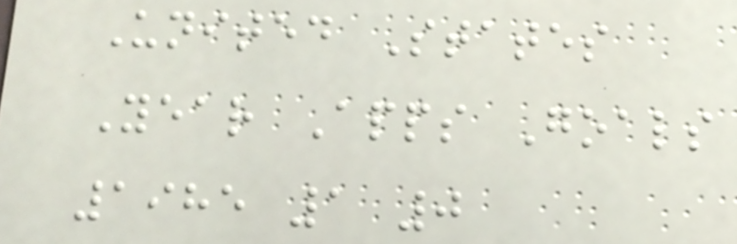United States
Year Apps Goals
1985 1 0
